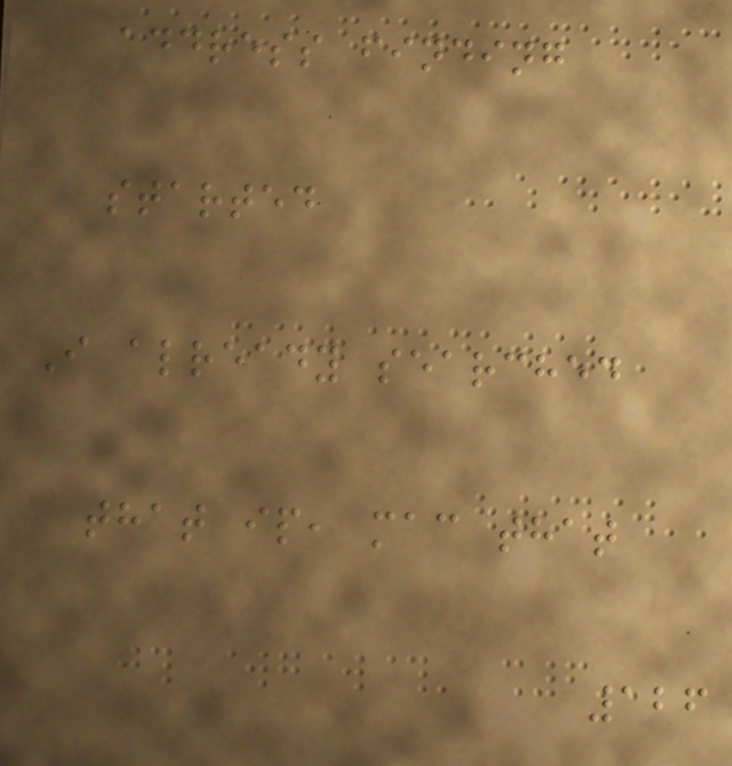address finding
started
I already searched
that ip, mac that
126
